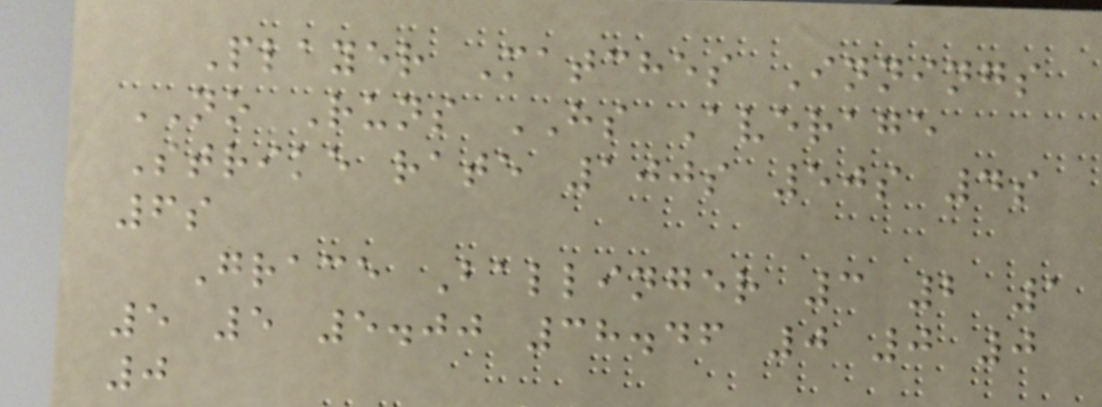Player Matches Innings
NO Runs HS Average
Strike rate 100s 50s 4s
6s
Grace Ballinger 3 2 1
5 5 5.00 38.46 0 0 0
0
